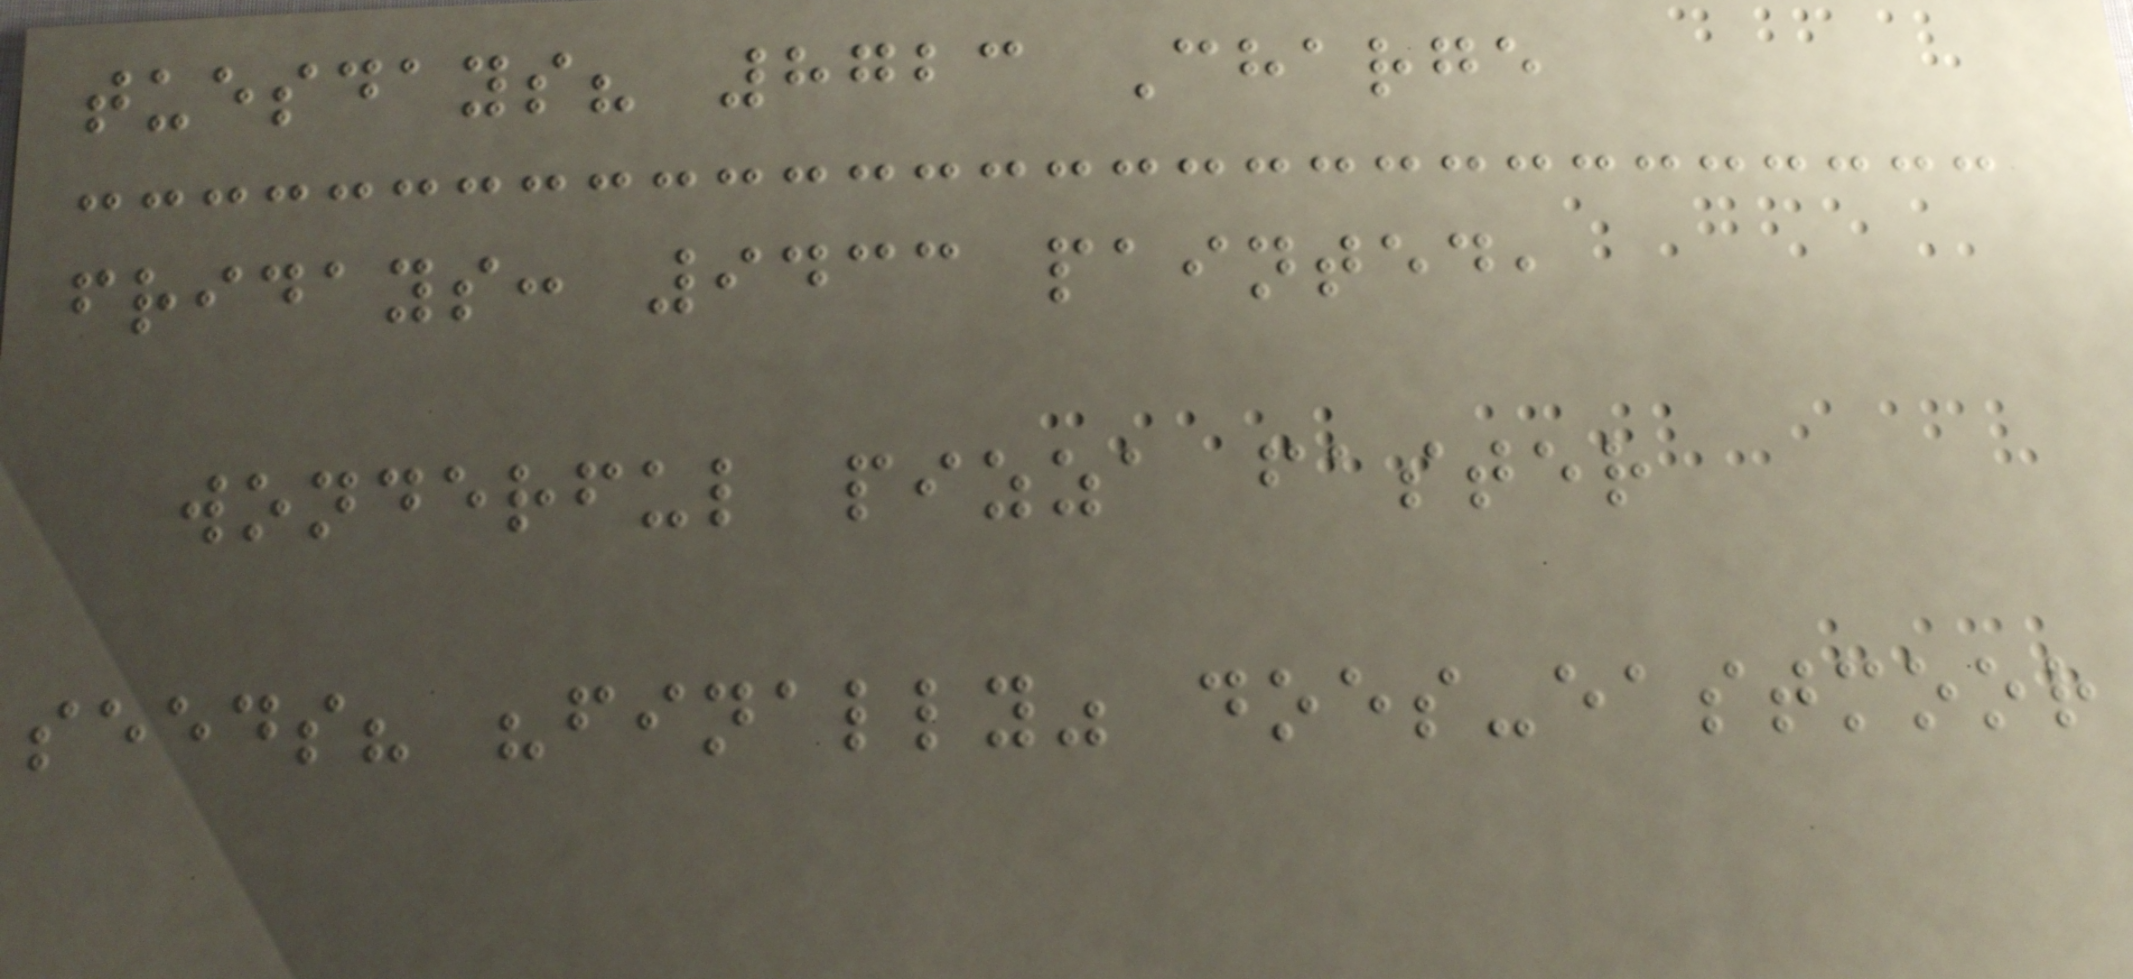tuesdays? 8723 Charge
fridays: 9433 painted,
wonderful pizza faster
seeds? "finally" does-eastmoor
